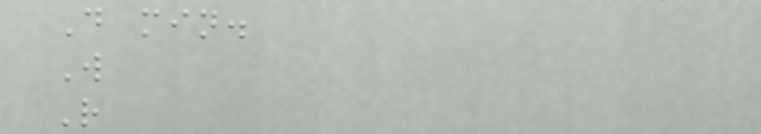D min.
W
R
